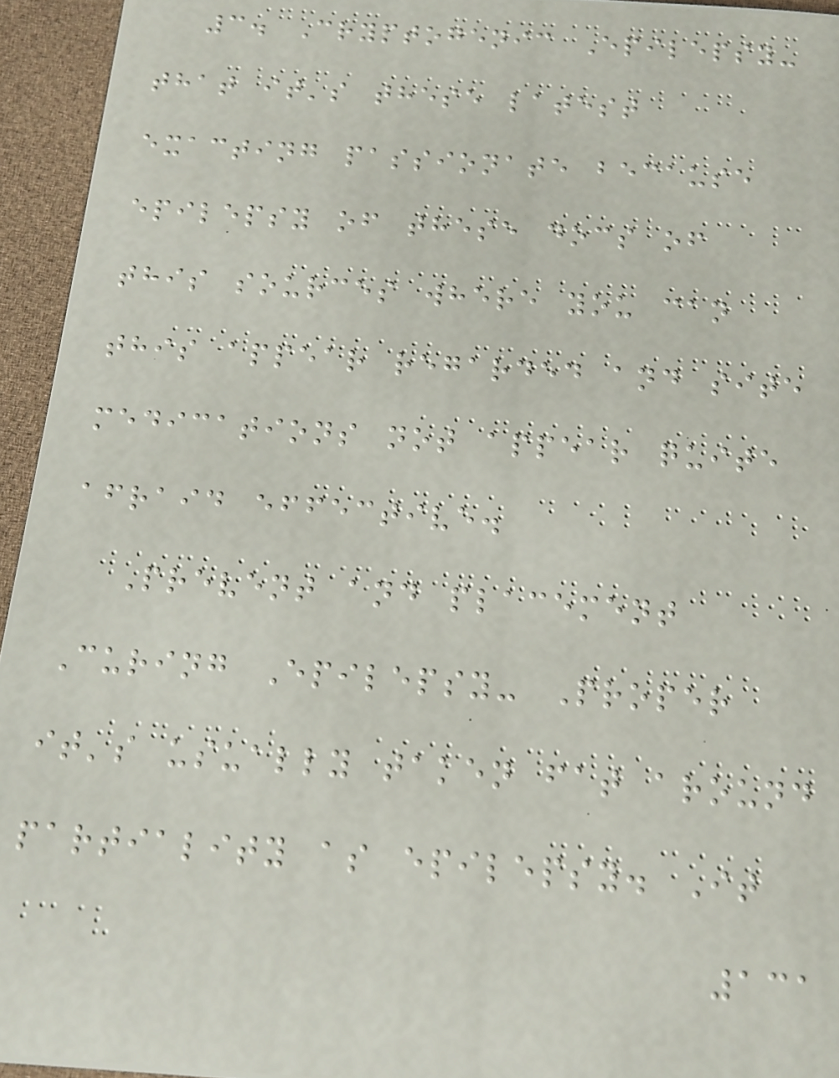3. Cryptogenic Epilepsy-
that it's these latest
exacting passionate because
epilepsy of these docs of
this sources where you can
this appear regarded and site
medications not appear quite
afraid effective.
Prevent and placement
Curing Epilepsy- Proper
it's usually taken fat around
partiality as epilepsy. It
131
